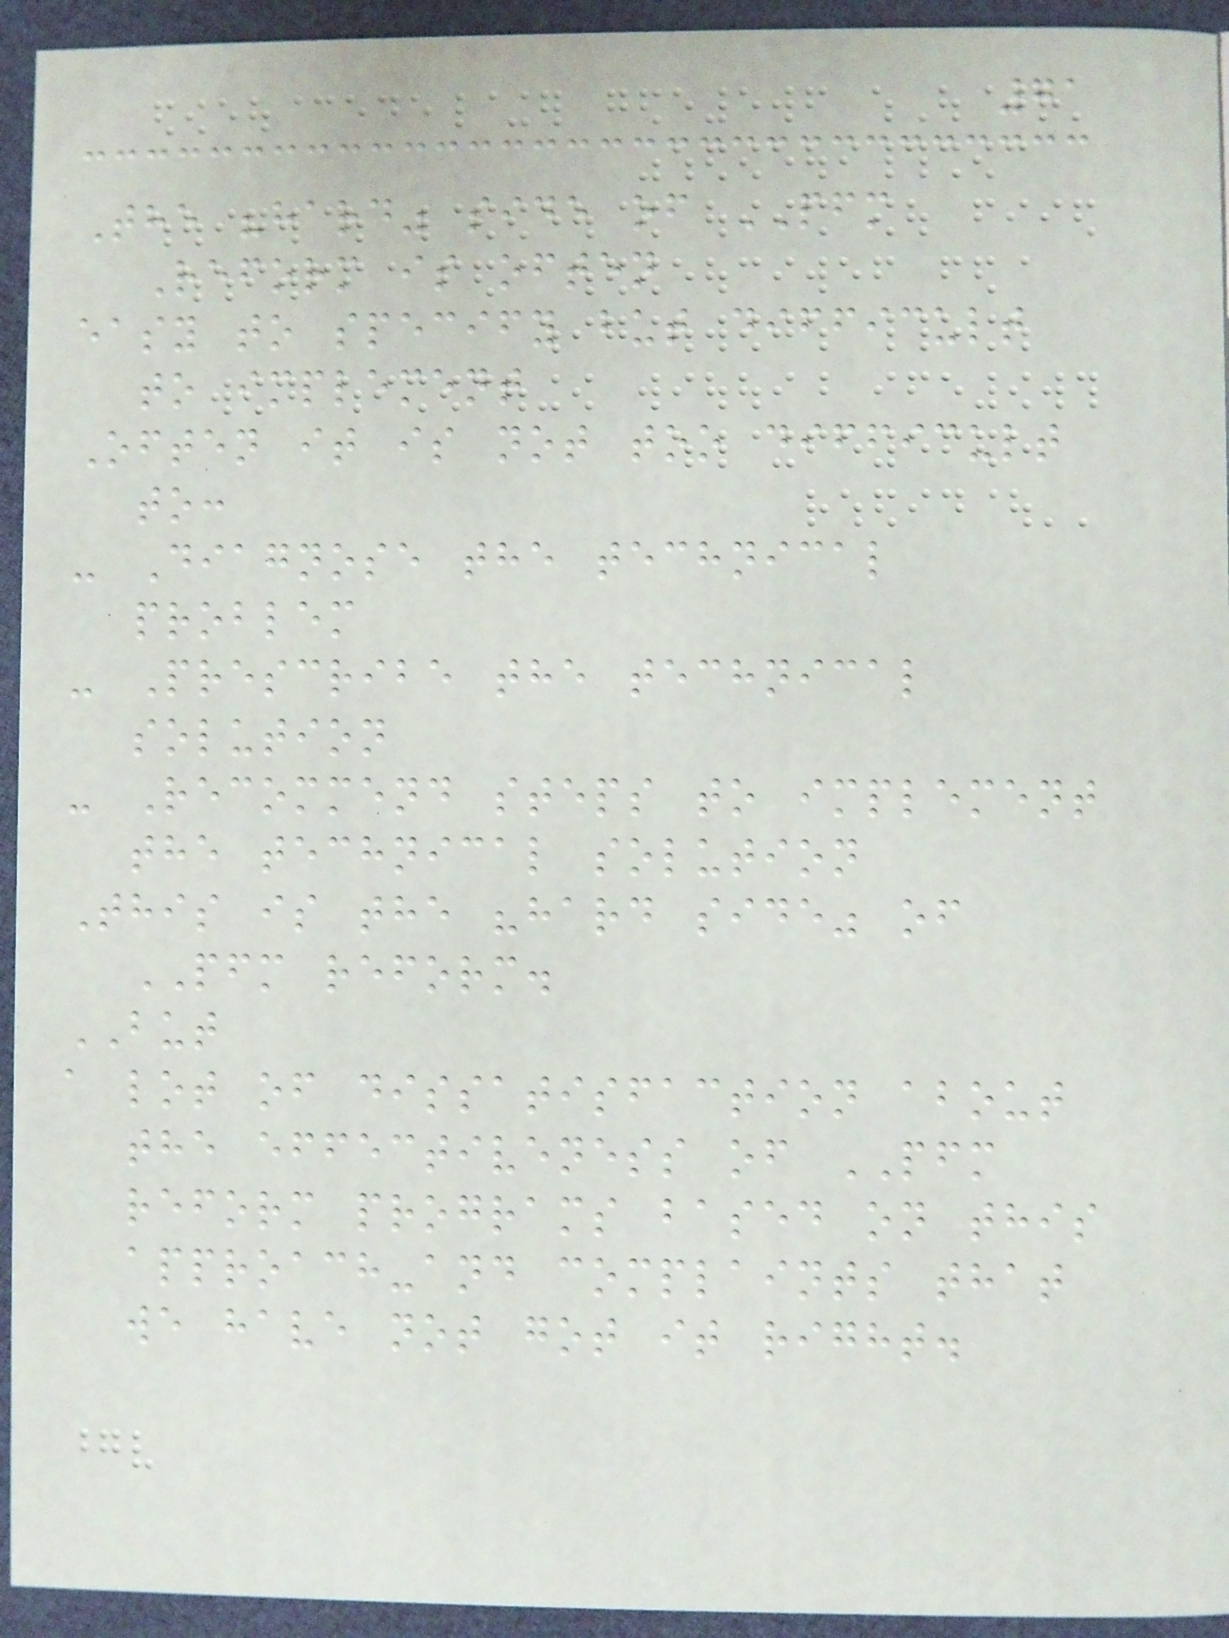71
The "hard" side of PFM
Reform is often
easy to specify but difficult
to implement
Often it is not too difficult
to:
- Diagnose the technical
problem
- Prescribe the technical
solution
- Recommend steps to implement
the technical solution
This is the "hard side" of
PFM reform.
BUT
a lot of dissatisfaction about
the effectiveness of PFM
reform programs based on this
approach-and complaints that
we have not got it right.
